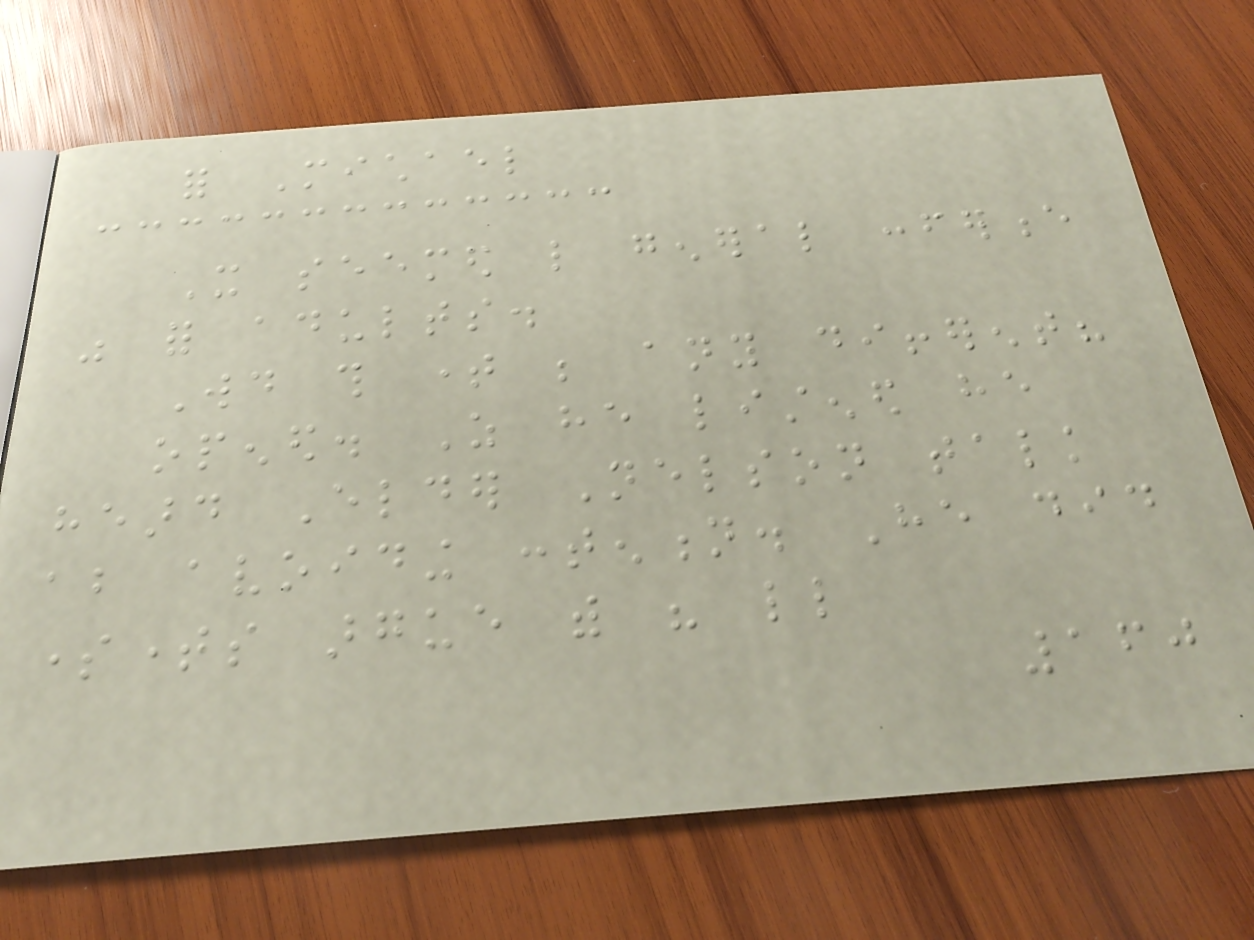for Michael
It seemed like general conference
was for adults.
Would this time be any different?
opened. As he listened he
heard Elder Nelson talk
about avoiding contention. He did
sometimes argue with his little
160
